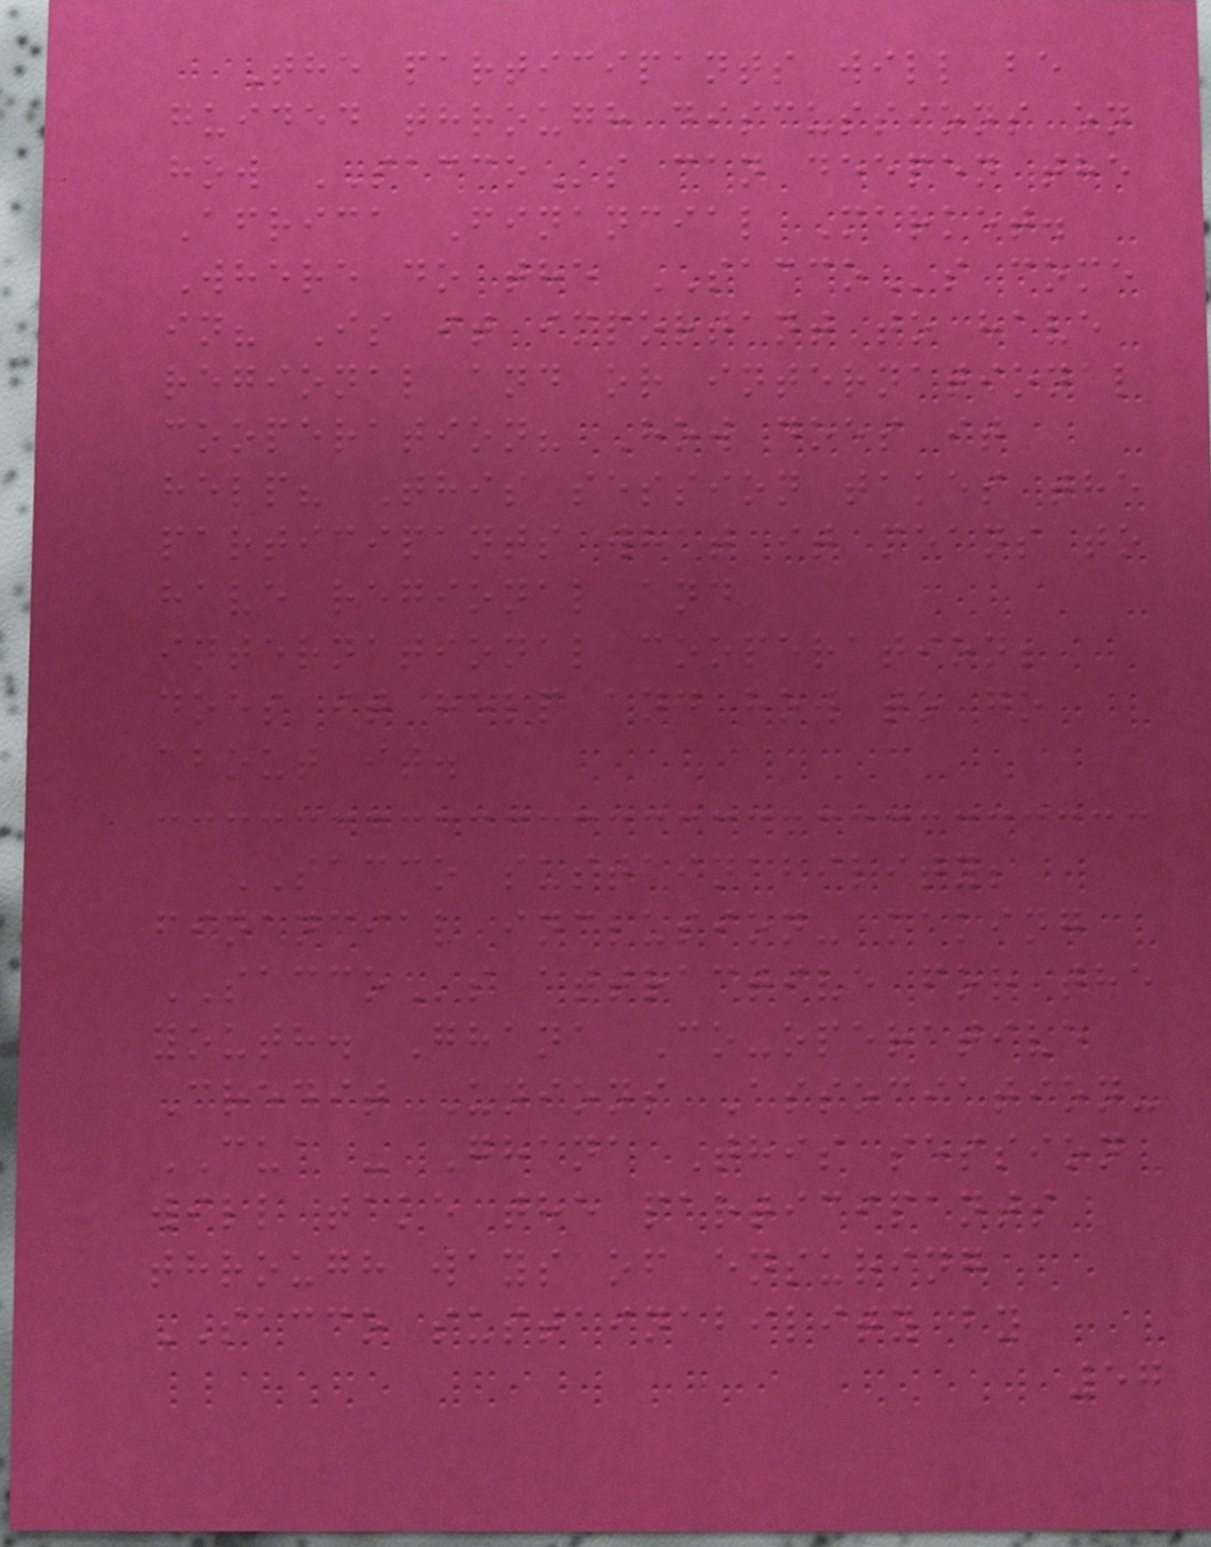The participants will be
guided through discussions on
how SACCOs can deepen the
Africa Financial Market.
Where do the SACCOs come
in? Is it important to have
regional and or international
cooperation? How does it
help? This session takes the
participants what it means to
have regional and
international cooperation;
does it help and how to go
about it.
SACCO sustainability;
financial inclusion- making
SACCOs attractive for the
youth. Ghana Co-operative
Credit Unions Association-
CUA - Ghana This session
will take the participants
through ways of ensuring
SACCO sustainability by
57
